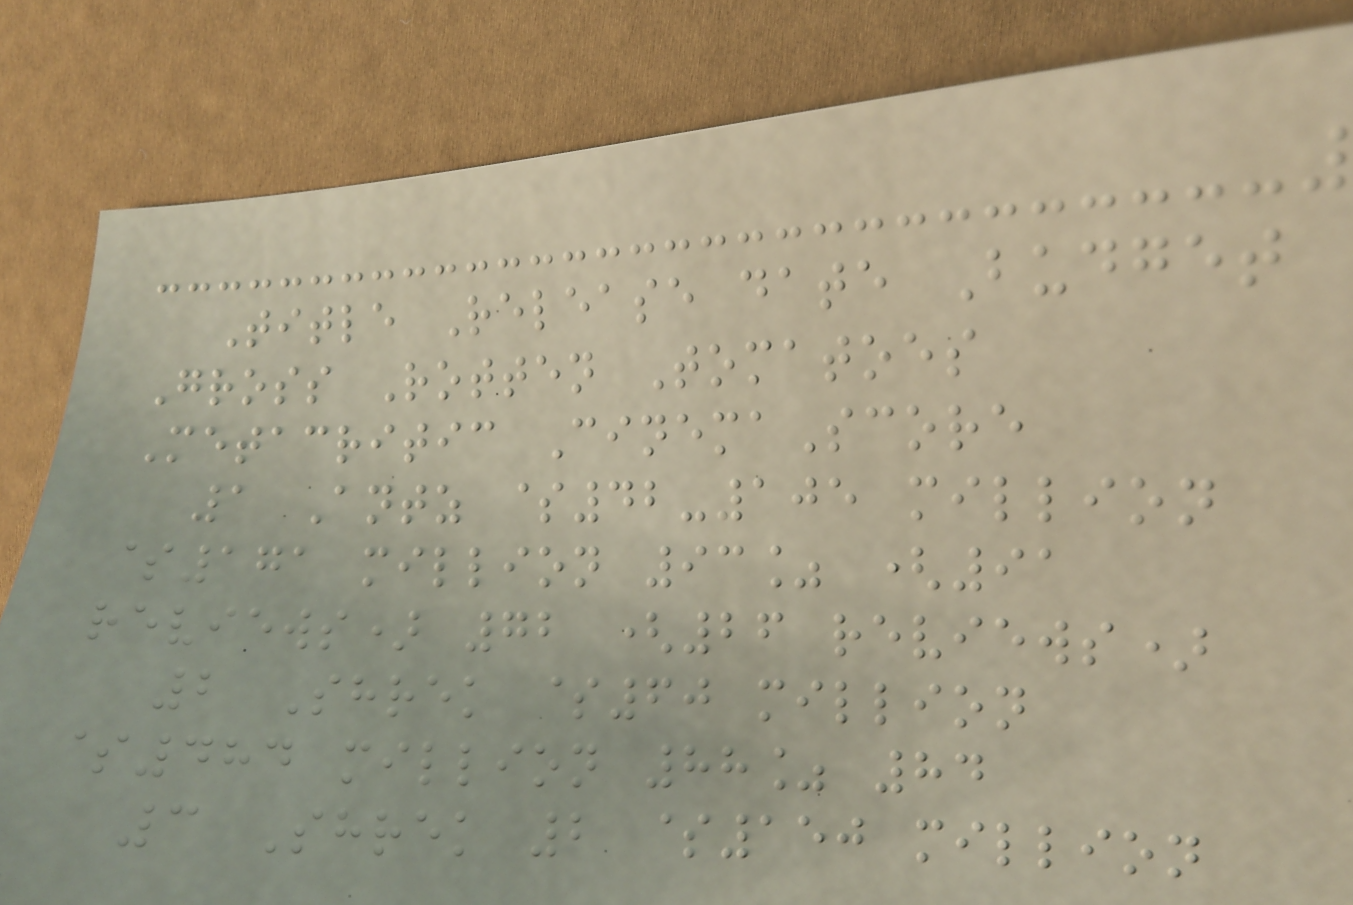Title Release date Budget
Gross Rotten Tomatoes
Metacritic CinemaScore
1 Antz $42-105 million
$171 million 93% (91
reviews) 72 (26 reviews)
2 Shrek $60 million
$484 million 88% 84
3 Shrek 2 $150 million
